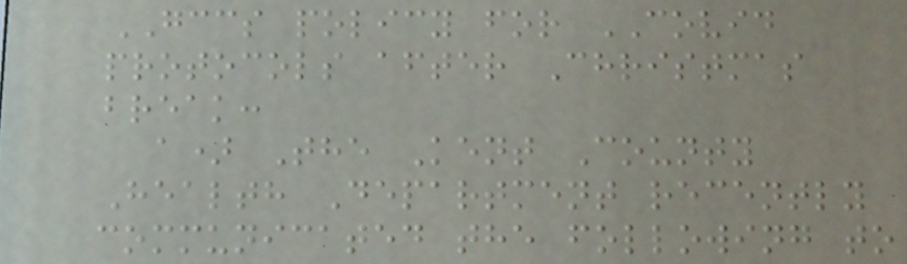GCCS policy for COVID
protocols after Christmas
break:
a) The Kent County
Health Department recently
communicated the following to
